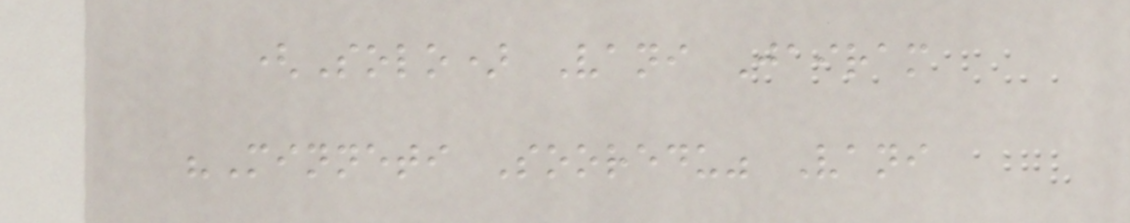(Solo) Vani Jairam
"Minneti Sooredu" Vani
